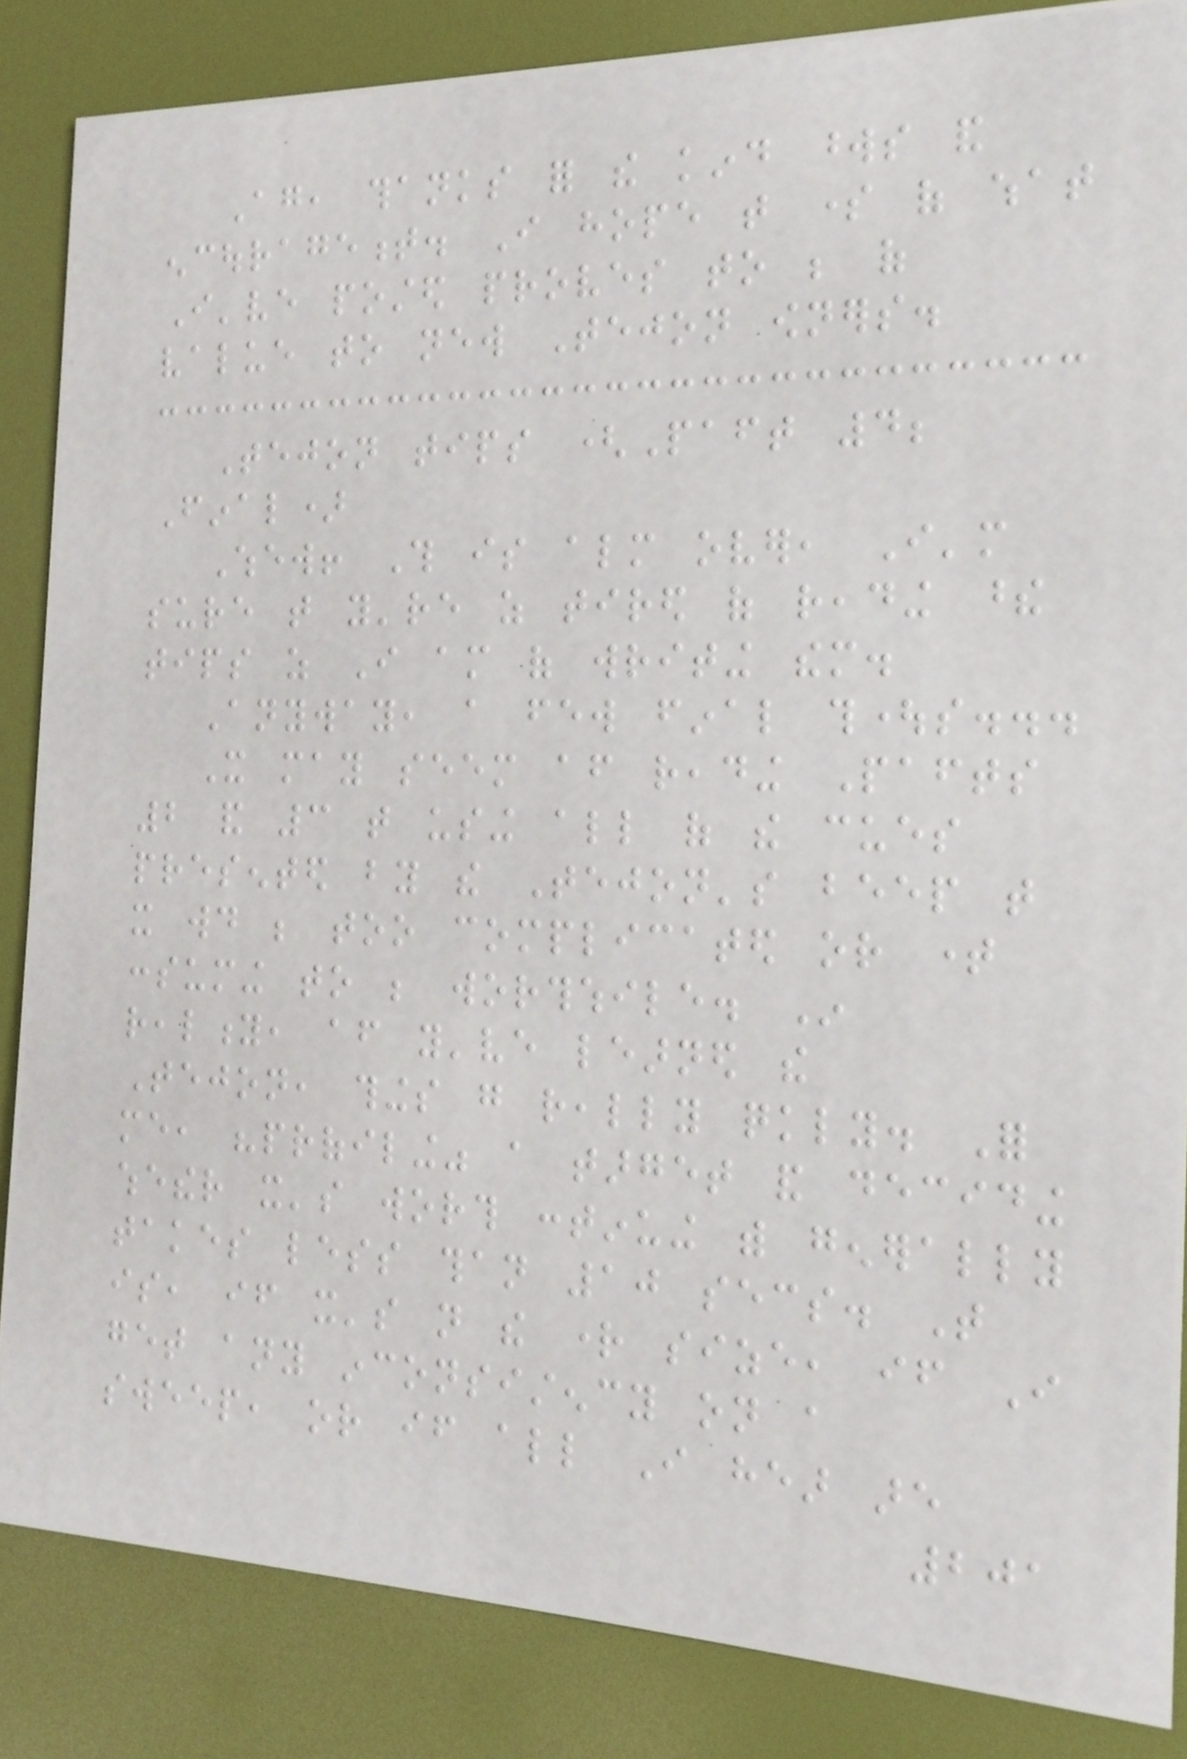Again, thanks for the kind words and
encouragement. I hope that some of what
I've posted proves to be of
value to new Tejon owners.
Tejon tips (Paft 4;
Final)
Whew! This is almost over, I'm
sure that you're as tired of reading these
tips as I am of writing them.
Anyway, a few final thoughts...
It may seem after reading Pafts
2 and 3 that using all of the cues
presented by the Tejon's beep that
it would be too complicated or time
consuming to be worthwhile. In
reality, after you've learned the
Tejon, things go really quickly. For
me, "profiling" a target and deciding
whether it's worth continuing with generally
takes less than 10 secs. That
is, if it's not the right size, if I
get any inconsistency on a
sweep, or if all I hear are
201
